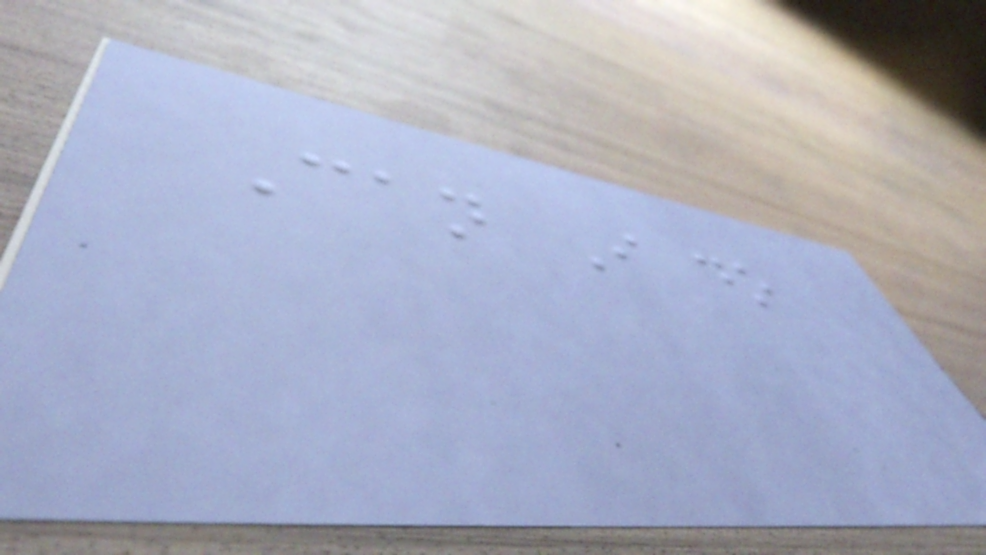Can I do
